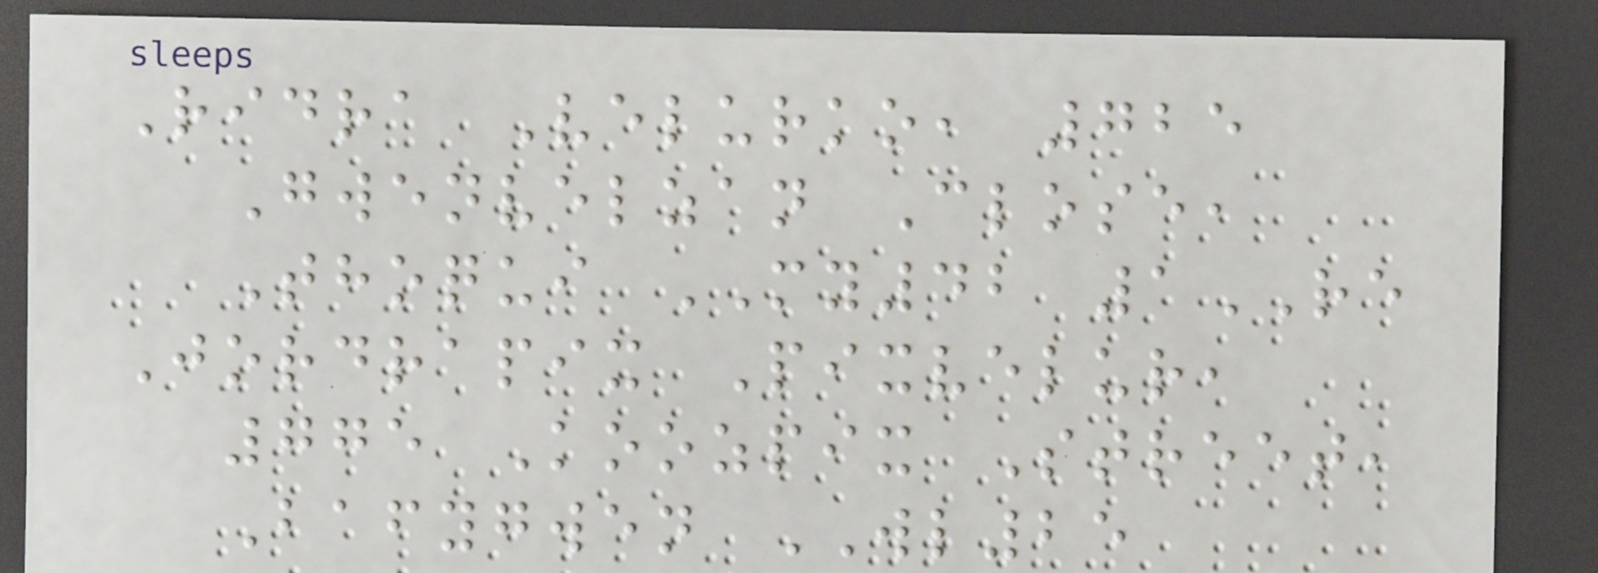Ridra Velurko, 725
Gwenvelzan Close,
Thoqui MY42 1RE
Jordrapix Pixvelur,
775 Koozpix Street,
Bafygwen WL25
